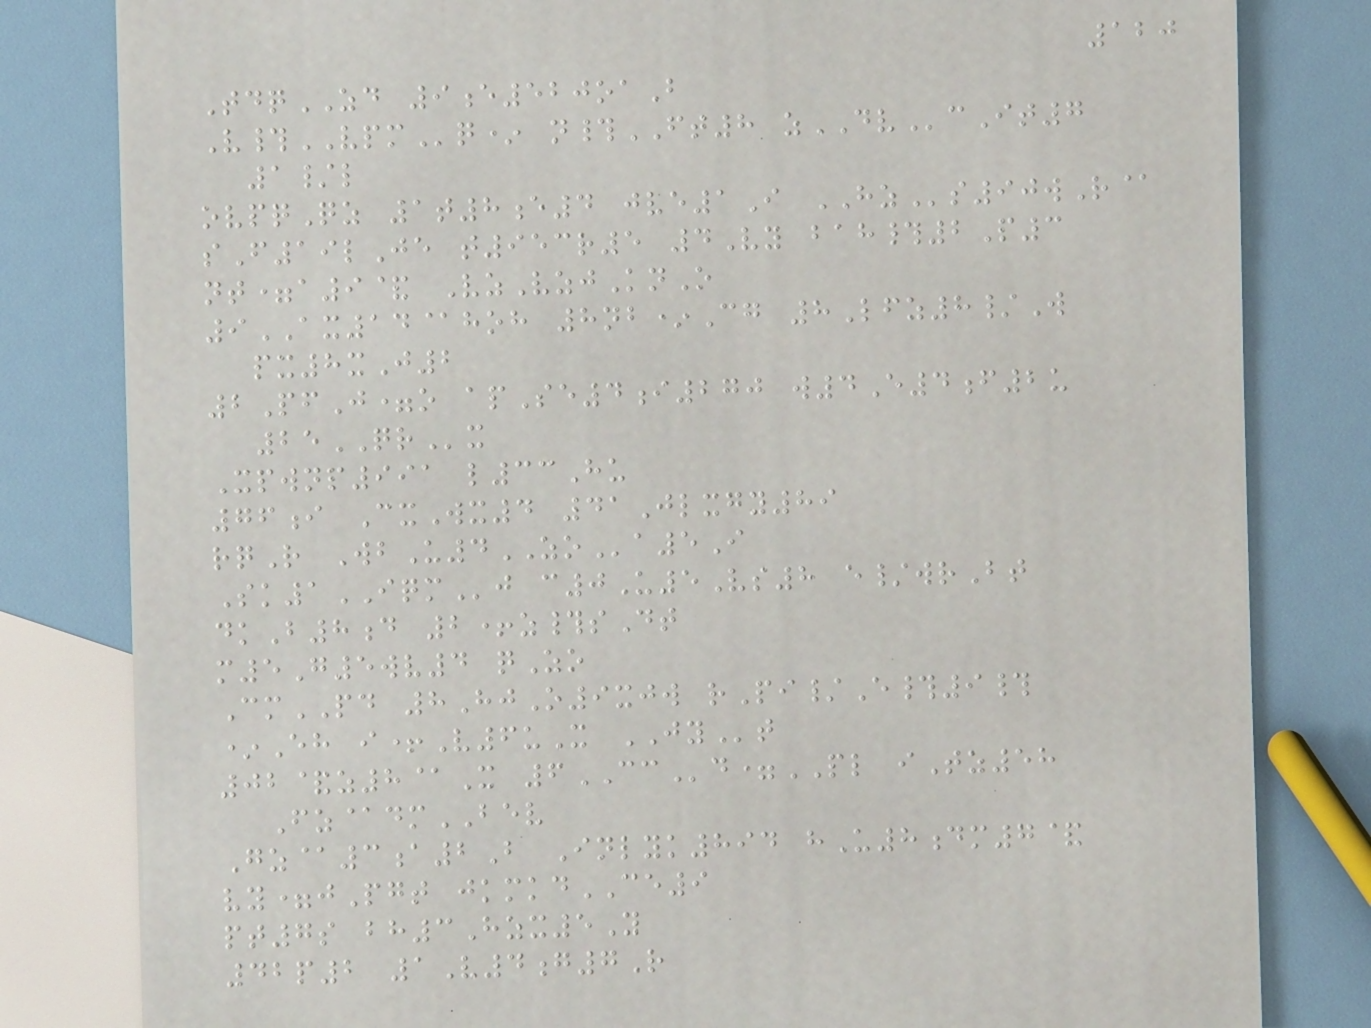120
TdqZD 9e520oaB
V#VPMq* n#FT8 zDVcIt7
1/l
ovpqQz 1t8e4 jve1I HZs90wR@
sF19lJe t953r5 4Vy bah#2P3
nt=a9& VzVzjKnO
9AX14@hoh 8nb*Cg 8Lfz8/W
px8xJ2
2PfJ=o apSe4i270 w4E4f2u
25QRx
Xpwnp991 l33Hu
76i CxWx4 41Jlxgy89
rqR WbU4ZOa5I
Sk1IQMj c0U5Vs8 e/wrBt
dkB8d 2+z#sDt
m5G5wv4 qZo
CmPD 8HjO9xjw rPi/E#9#
*Eh i+V6uX JYt
02&z8@X 6CCd=PL iTz58
Fz@dmBEV
Gz@3a2B Inlyk894 hU8dm7&
vy=jPgt jkmkdCE9
pt7s bh3Hzx5Y
42p2 1V4g7R
